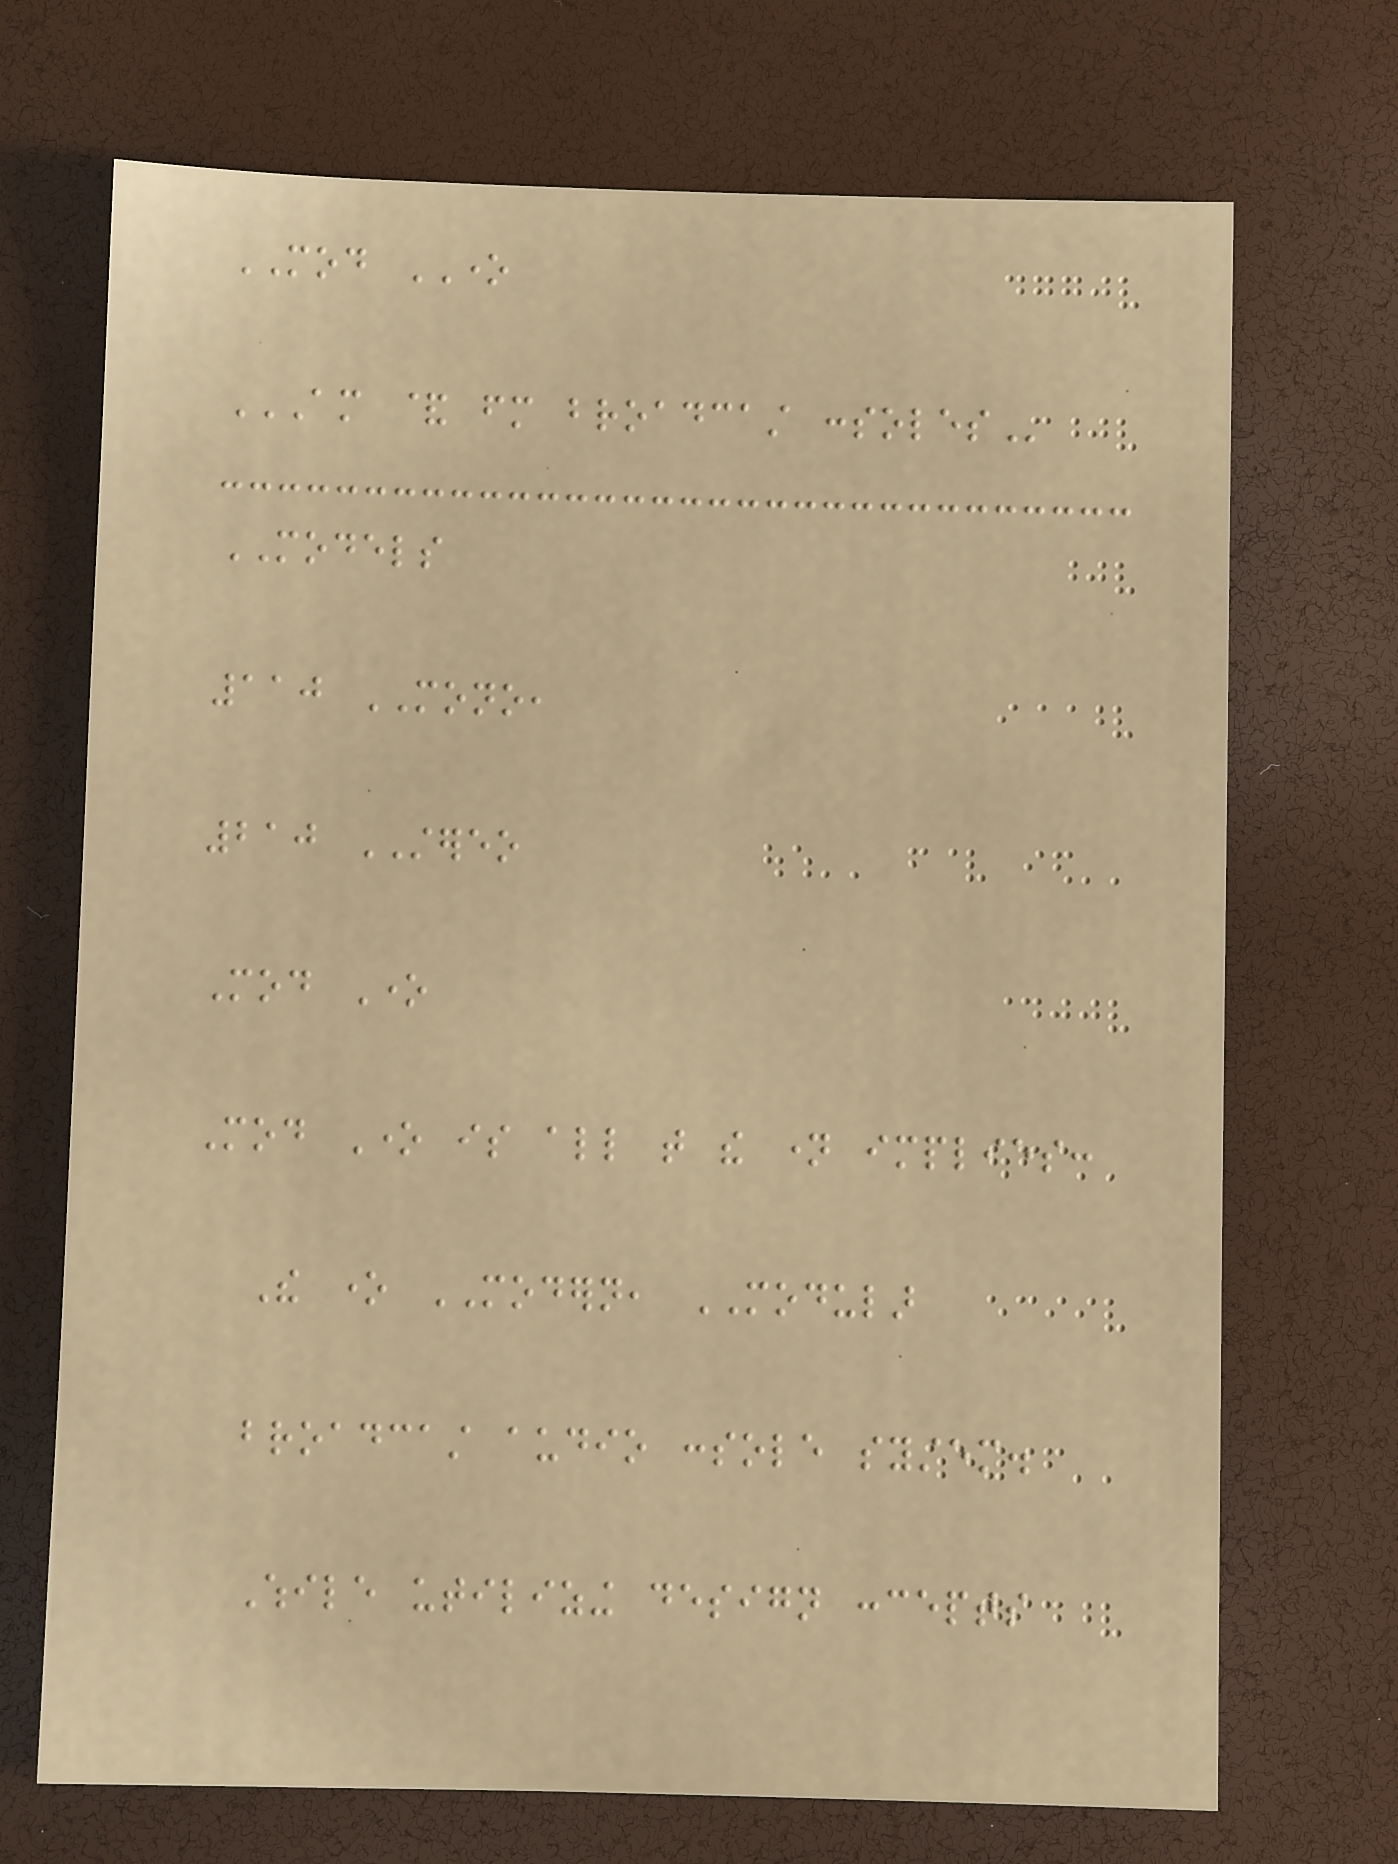MOD ONE
AM & FM BROADCAST CONSOLES
MODELS
110 MONO,
210 STEREO
Mod One
Mod One is all that the name implies:
The one MODERN, MODULAR
broadcast audio console system.
While utilizing design concepts
